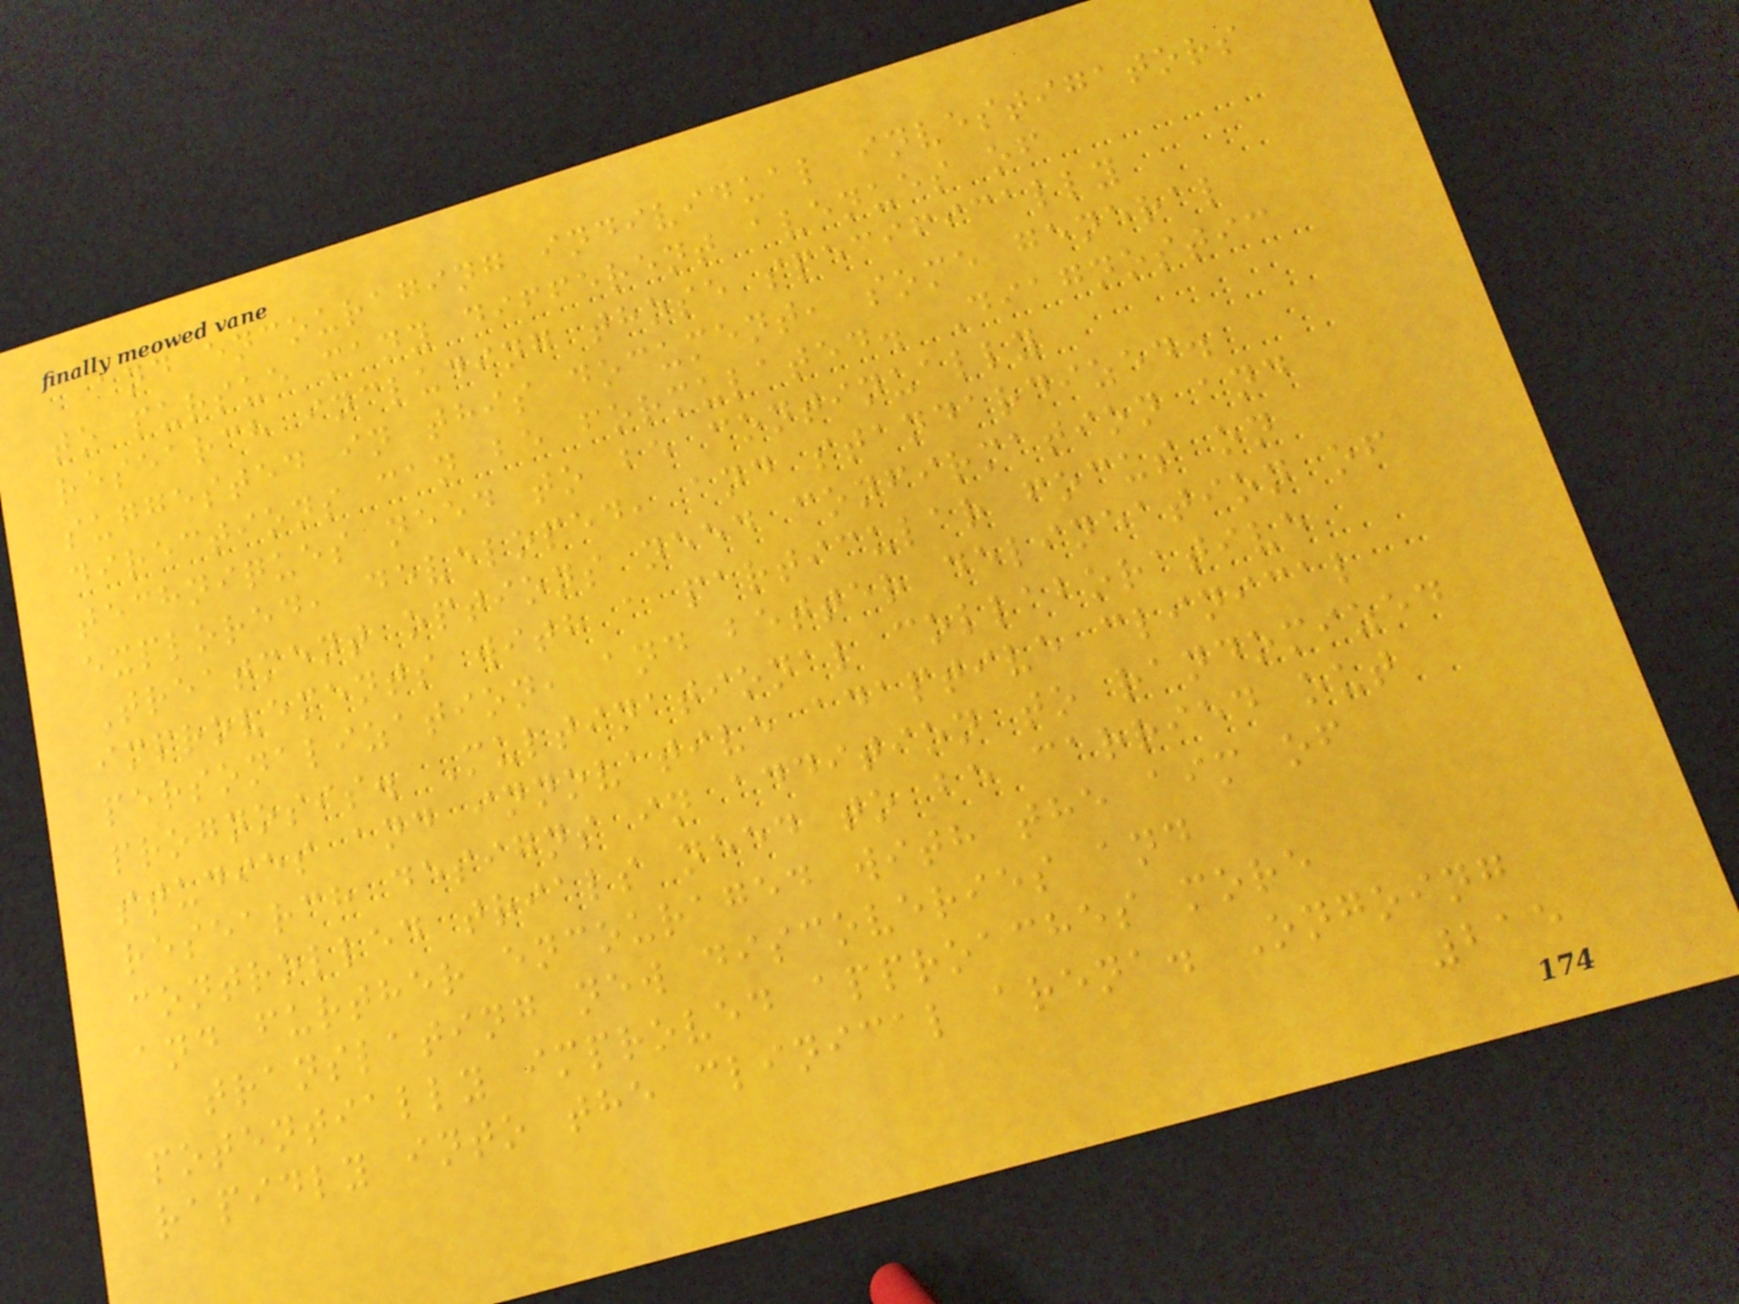and encouraging individual investigators
to pursue many different avenues of
research including those specifically
suggested in this document, some general
directions can be formulated. Diagnostic
techniques need to be continually
explored, developed, and standardized.
Treatment options need confirmation and
improvements with a particular focus on
personalization, and better delineation of
prognosis. Multinational collaborative
studies and innovative adaptive clinical
research designs in addition to randomized
controlled trials need to be carried out
and further encouraged with the aim of
translating new discoveries and
potentially improved approaches more
rapidly into the clinical arena. Ongoing
215
